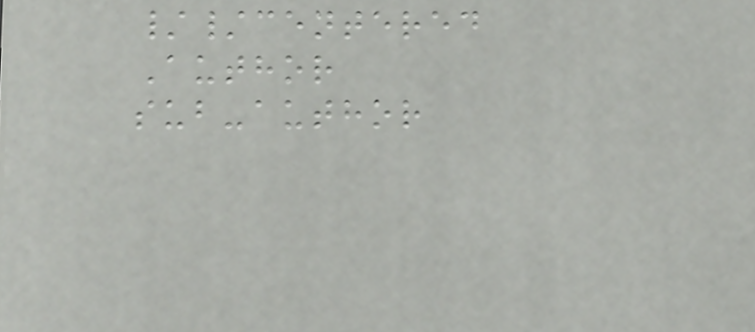//centered
Author
sub-author
